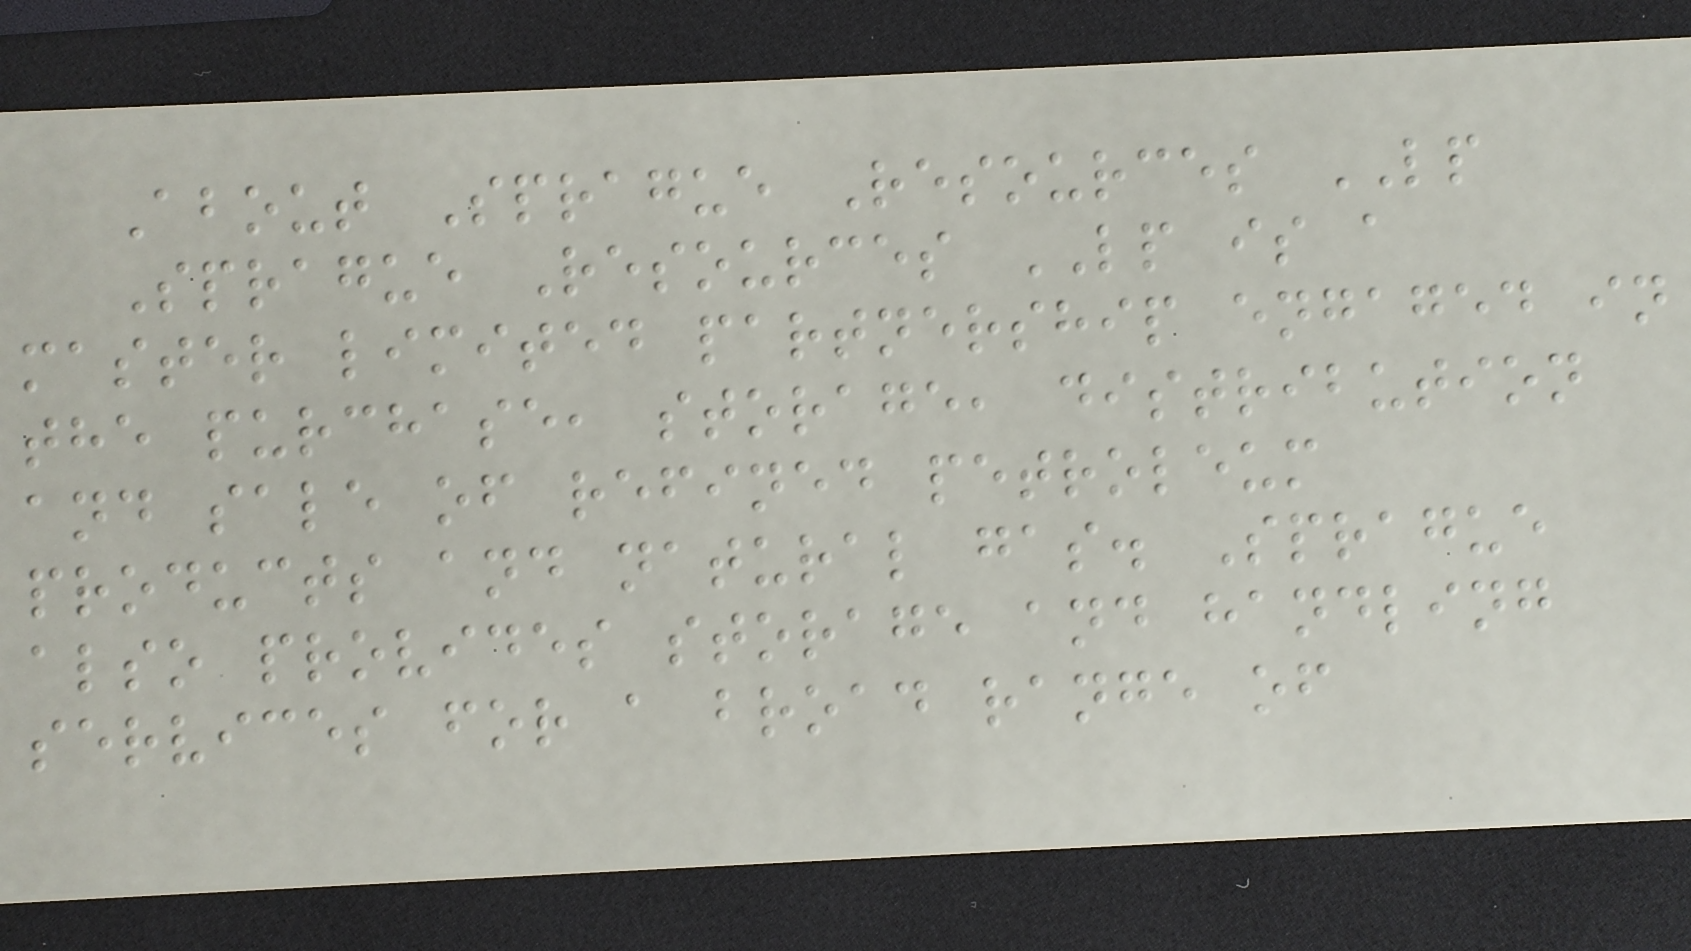About Sprague Resources LP
Sprague Resources LP is a
master limited partnership engaged in
the purchase, storage, distribution
and sale of refined petroleum
products and natural gas. Sprague
also provides storage and handling
services for a broad range of
